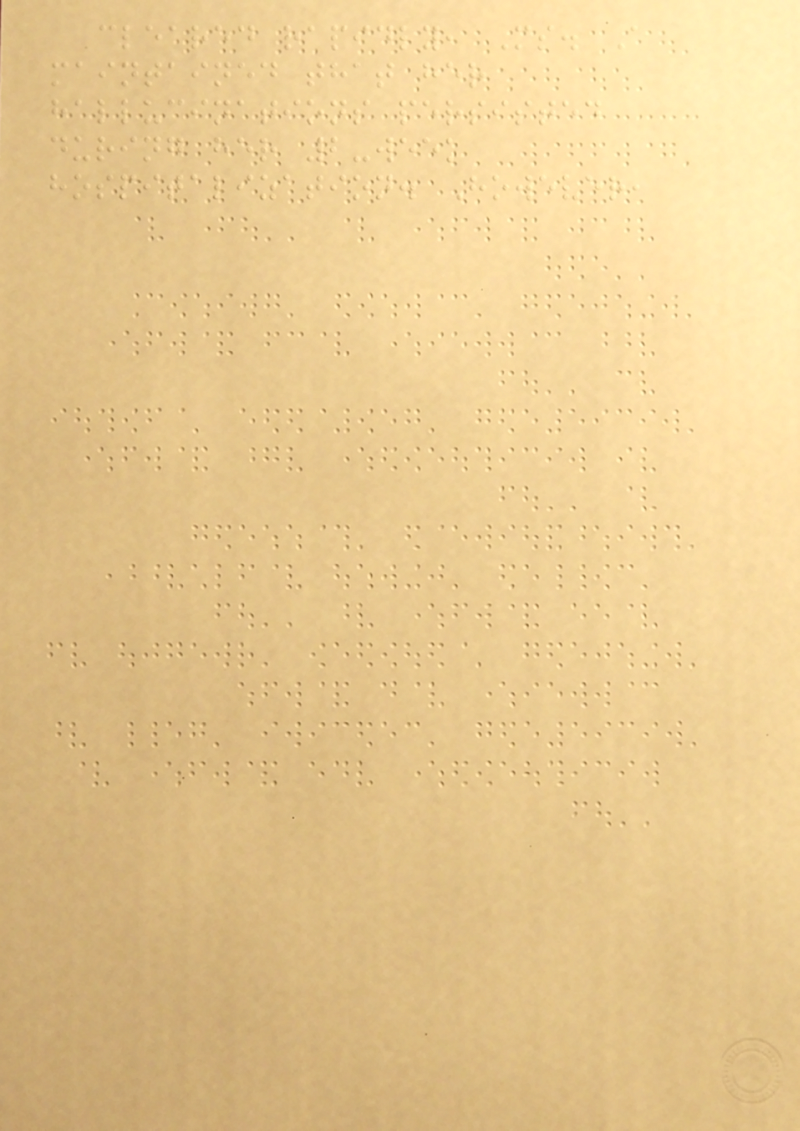cleared rapidly, Ms. A
maintained that her
hallucinations persisted
during her 2-week
hospitalization. However,
